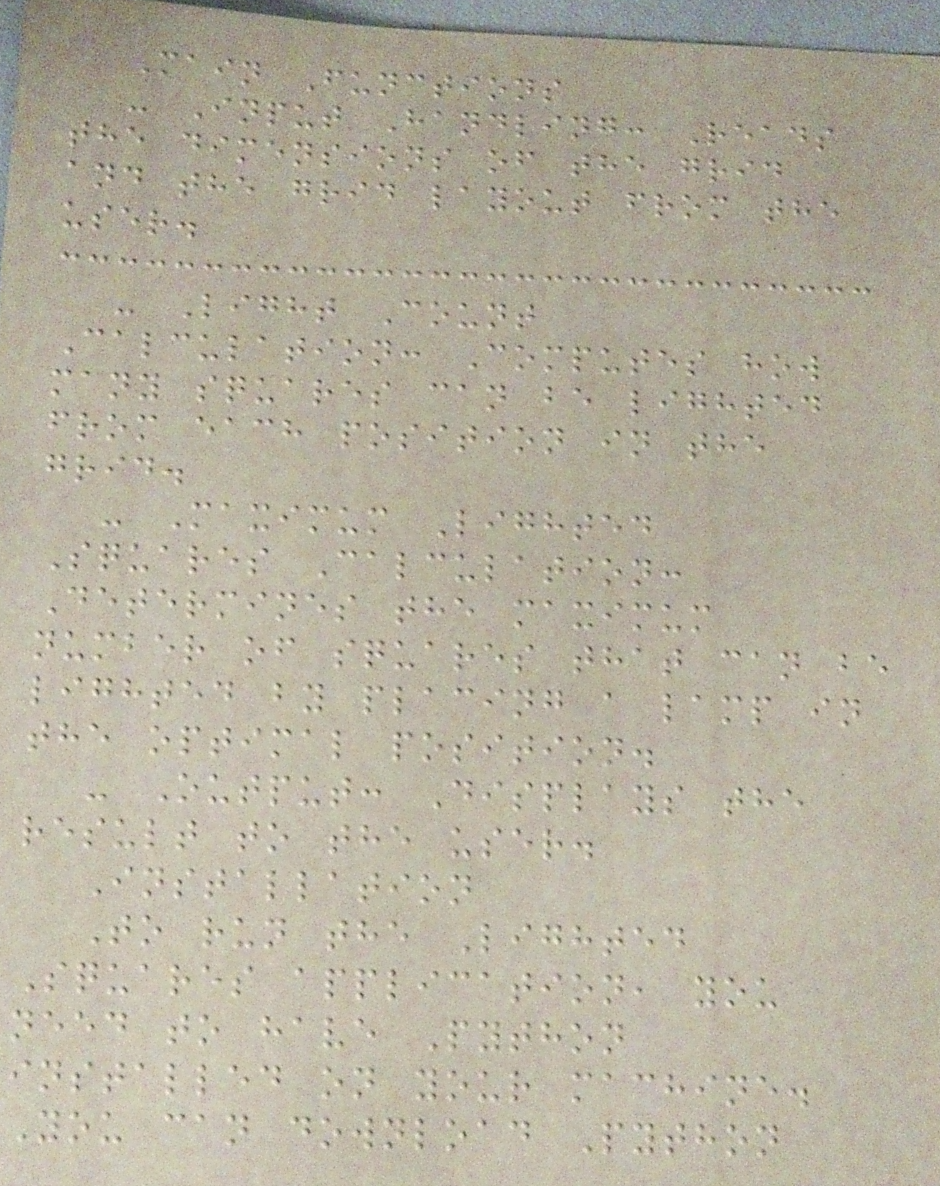Main Functions
- Input Handling: Reads
the dimensions of the grid
and the grid layout from the
user.
- Light Count
Calculation: Computes how
many squares can be lighted
from each position in the
grid.
- Maximum Lighted
Squares Calculation:
Determines the maximum
number of squares that can be
lighted by placing a lamp in
the optimal position.
- Output: Displays the
result to the user.
Installation
To run the Lighted
Squares application, you
need to have Python
installed on your machine.
You can download Python
